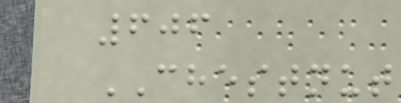606
CHESTNUT
